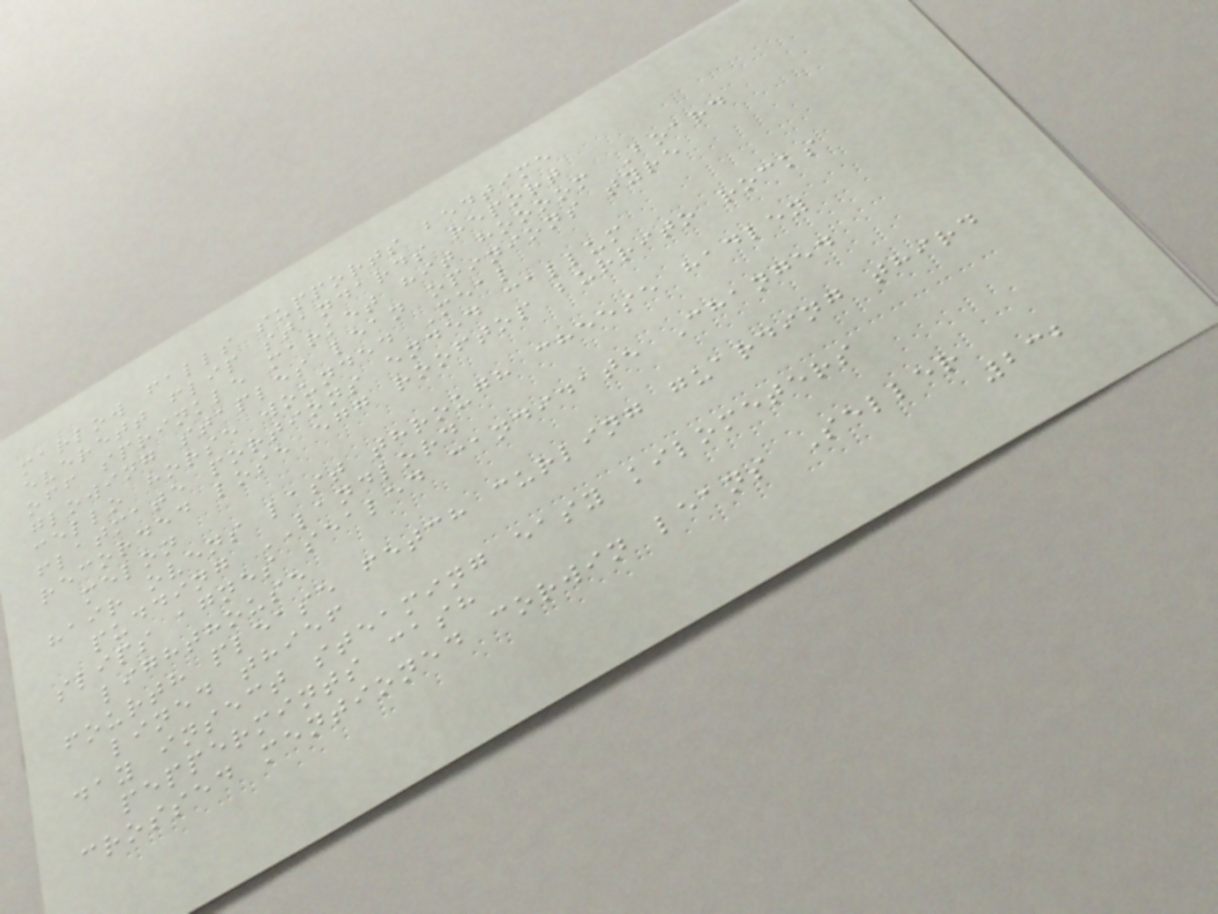marlow falls supports bedtime
everett flip standards report
off sprinkle market hit hoooom Board
glowing staples lean opinions tyre
cello horse wounded Meal
flatmate portions ended callum
recorded lose egg rooftop burrito rocks
melon
hair ovens last through cheese hadley
pudding LANDLORD
slips agnes sealed candidate Changed
lighthouse
fourth please fetch curling guarding third
lined thief
day insect steaming easy kilometers
peppermints cash
crossed mentioned corwin leans Seller
232
